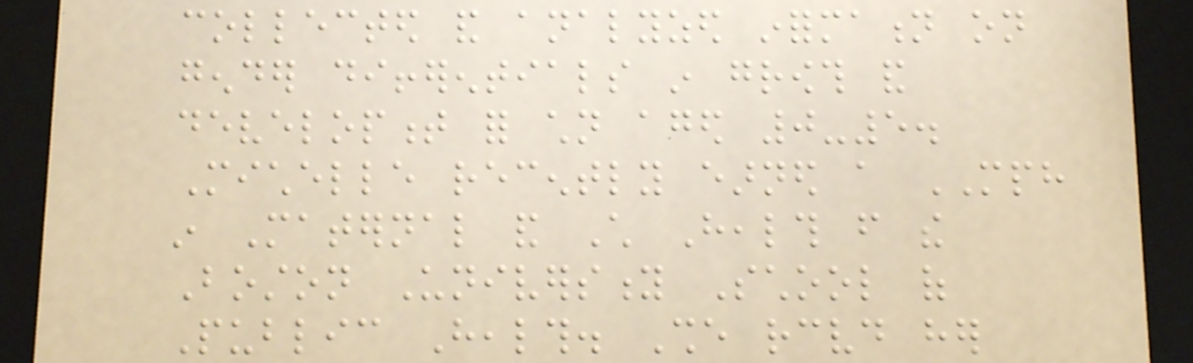collected and analyzed information on
gender differentials in growth and
development for children aged 0-5.
Michelle recently earned a MPH
in Maternal and Child Health from the
Boston University School of
Public Health. She received her
